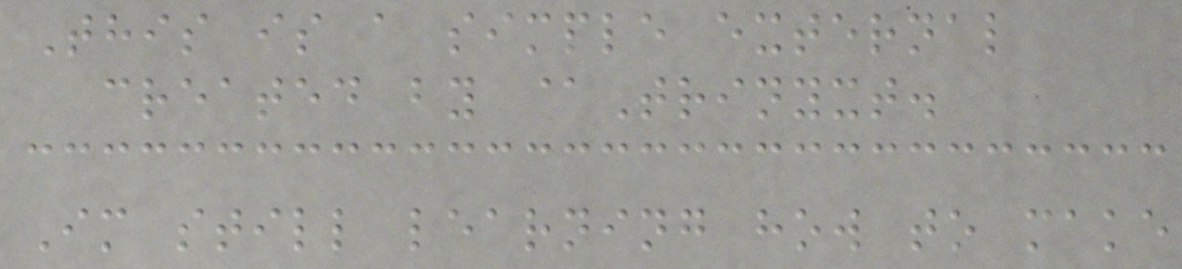This is a simple external
created by @Trinyxt.
Im still learning how to make
